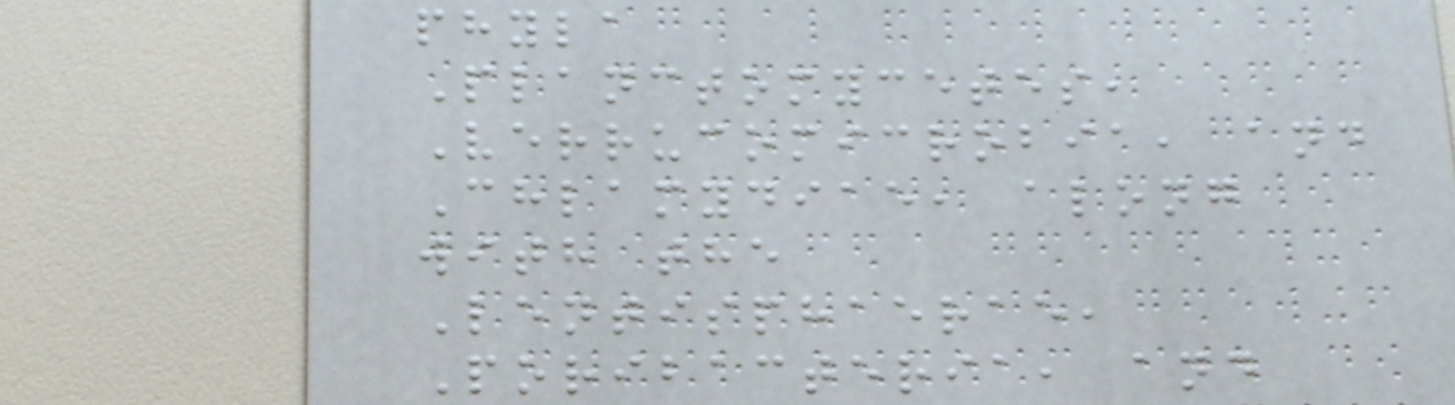phyla
Planctomycetes,
Verrucomicrobia, and
Chlamydiae, along
with the
Lentisphaerae,
Poribacteria, and
